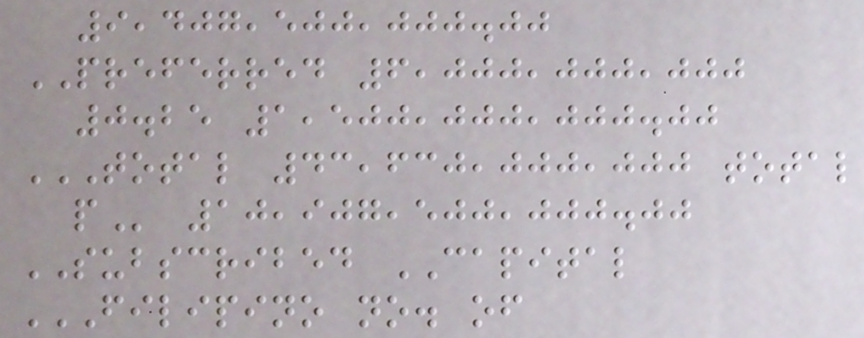9,407,500,000.00
PREFERRED 6,000,000,000
0.25 1,500,000,000.00
TOTAL 43,630,000,000 TOTAL
P 10,907,500,000.00
SUBSCRIBED CAPITAL
FILIPINO NO. OF
